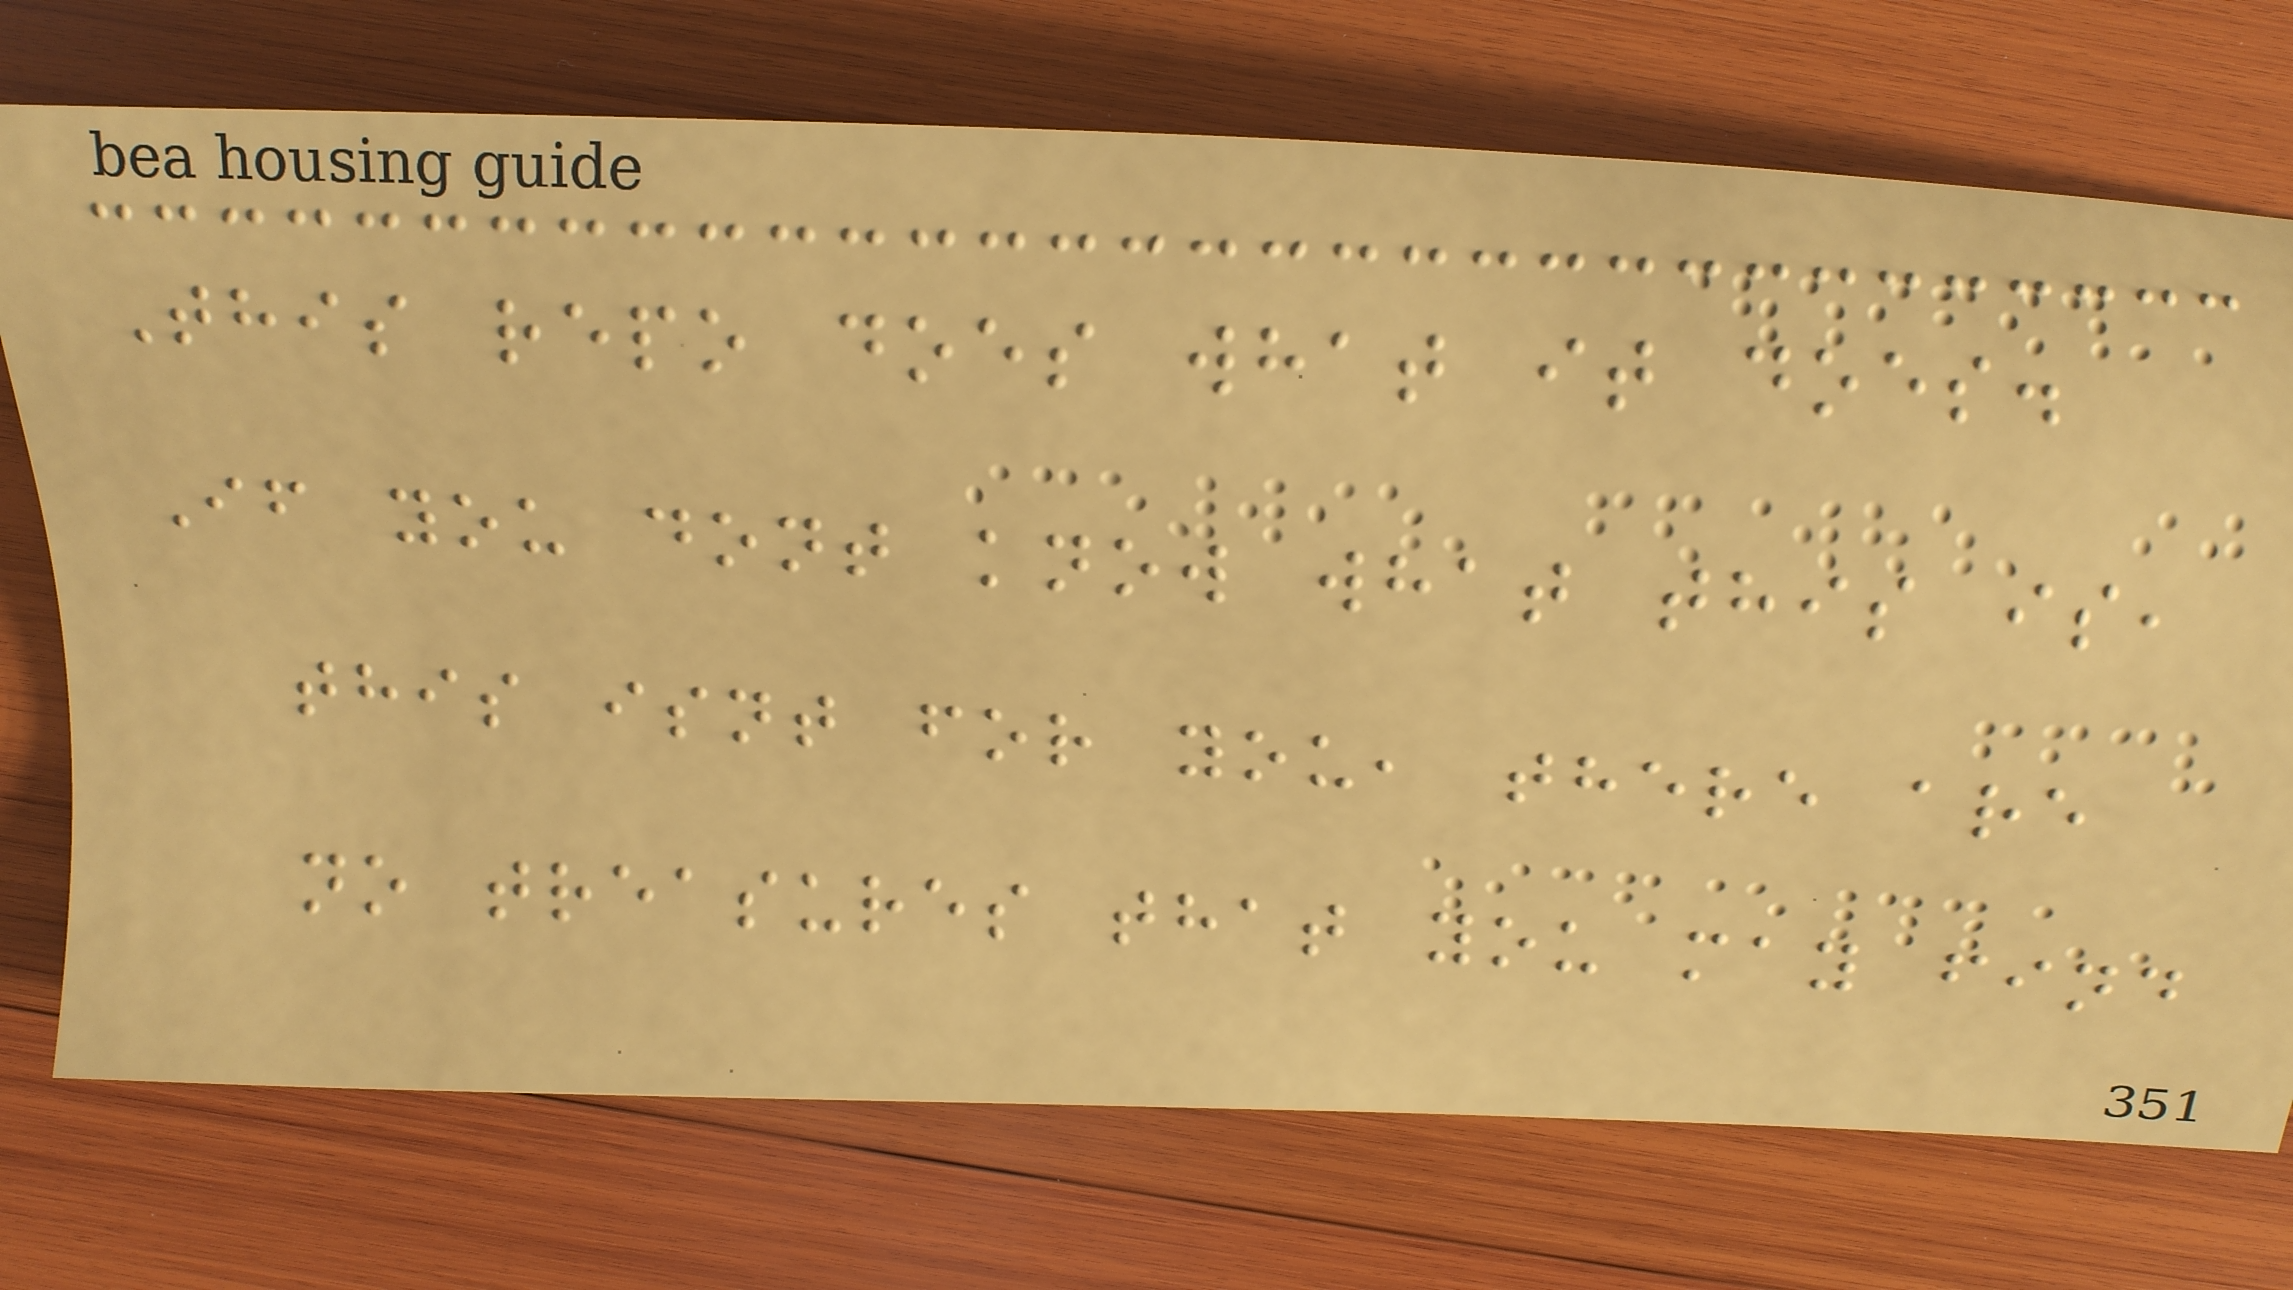This repo does what it does.
If you dont know what this is,
this isnt for you, there are
no treasures that you may find
